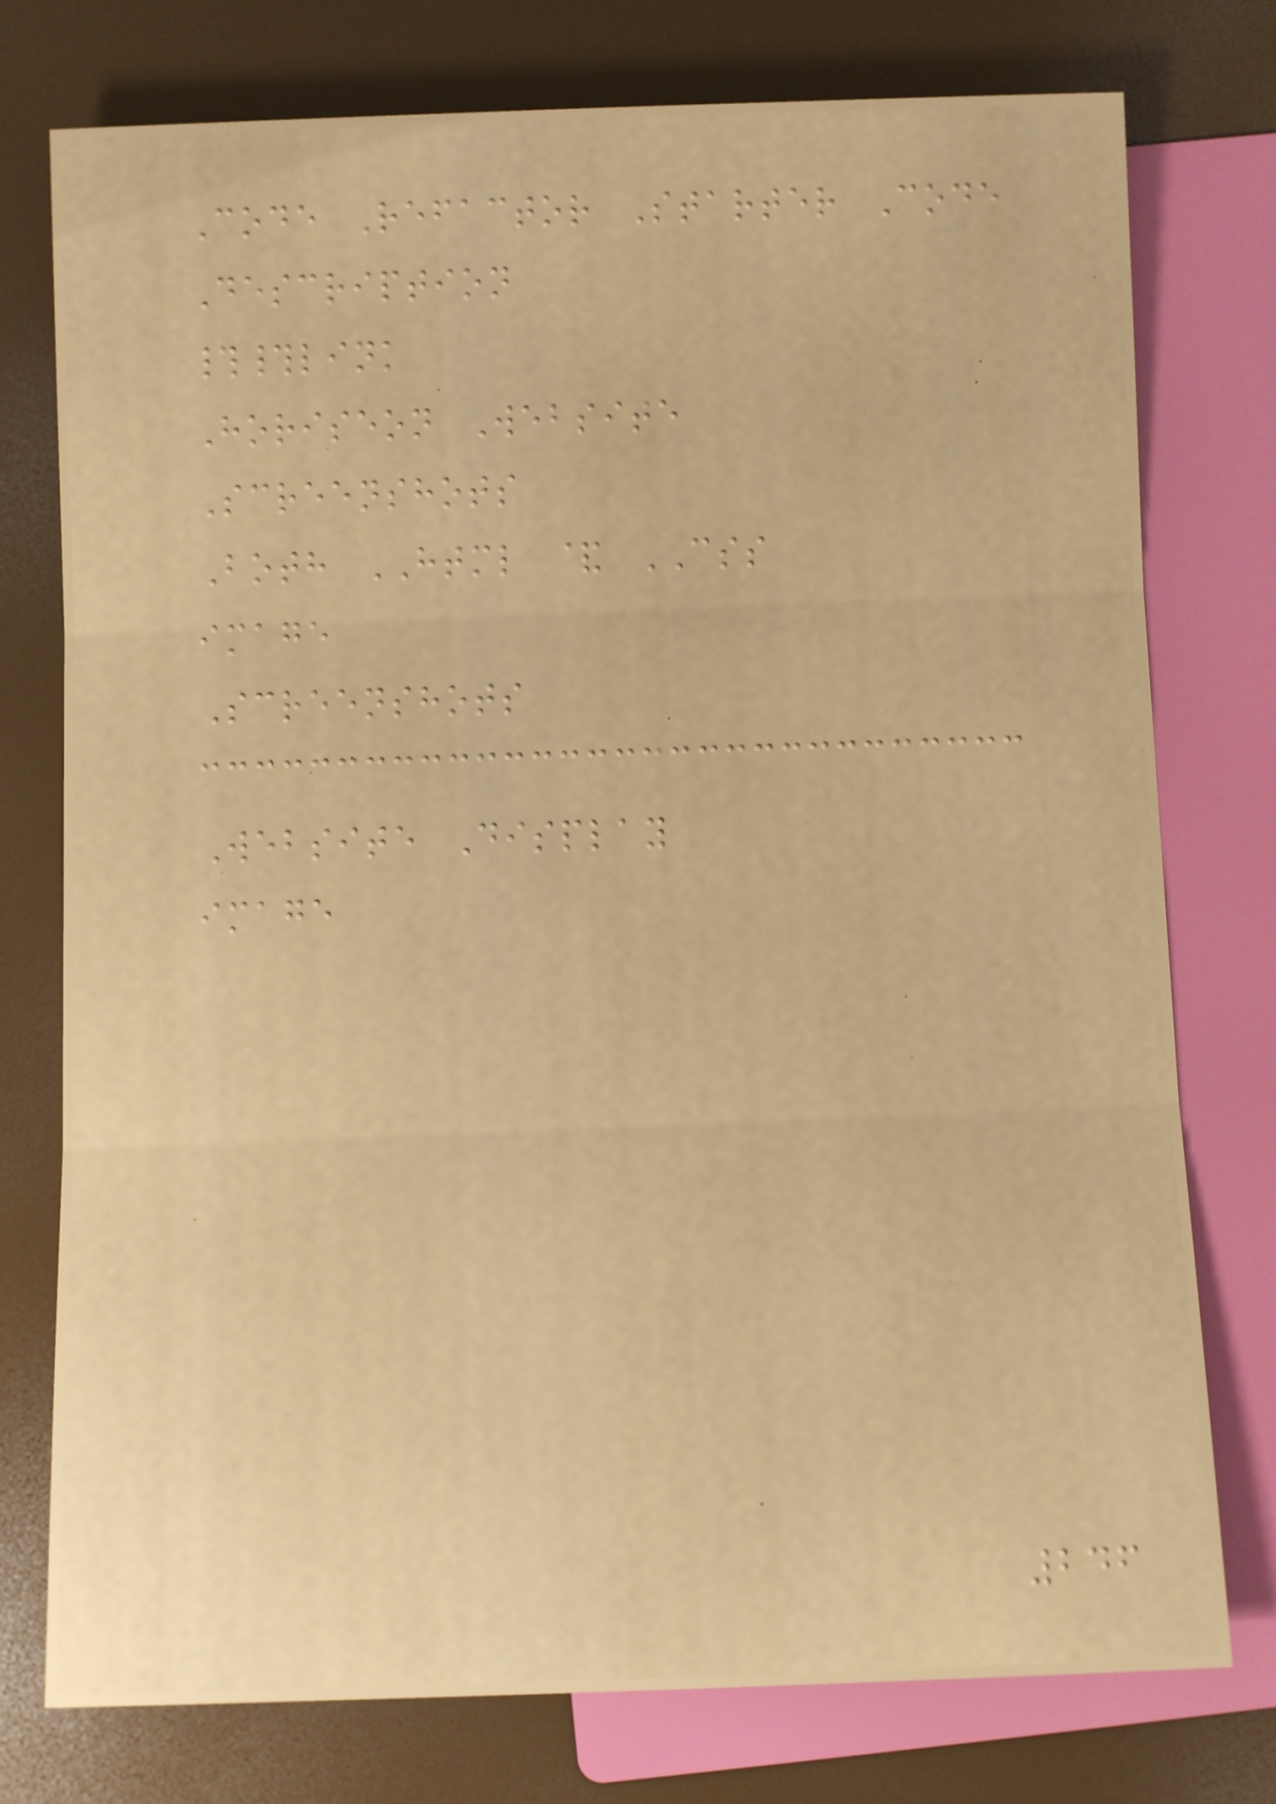Code Refactor Starter Code
Description
##link
Horiseon Website
Screenshots
Both HTML & CSS
image
Screenshots
Website Display
image
246
